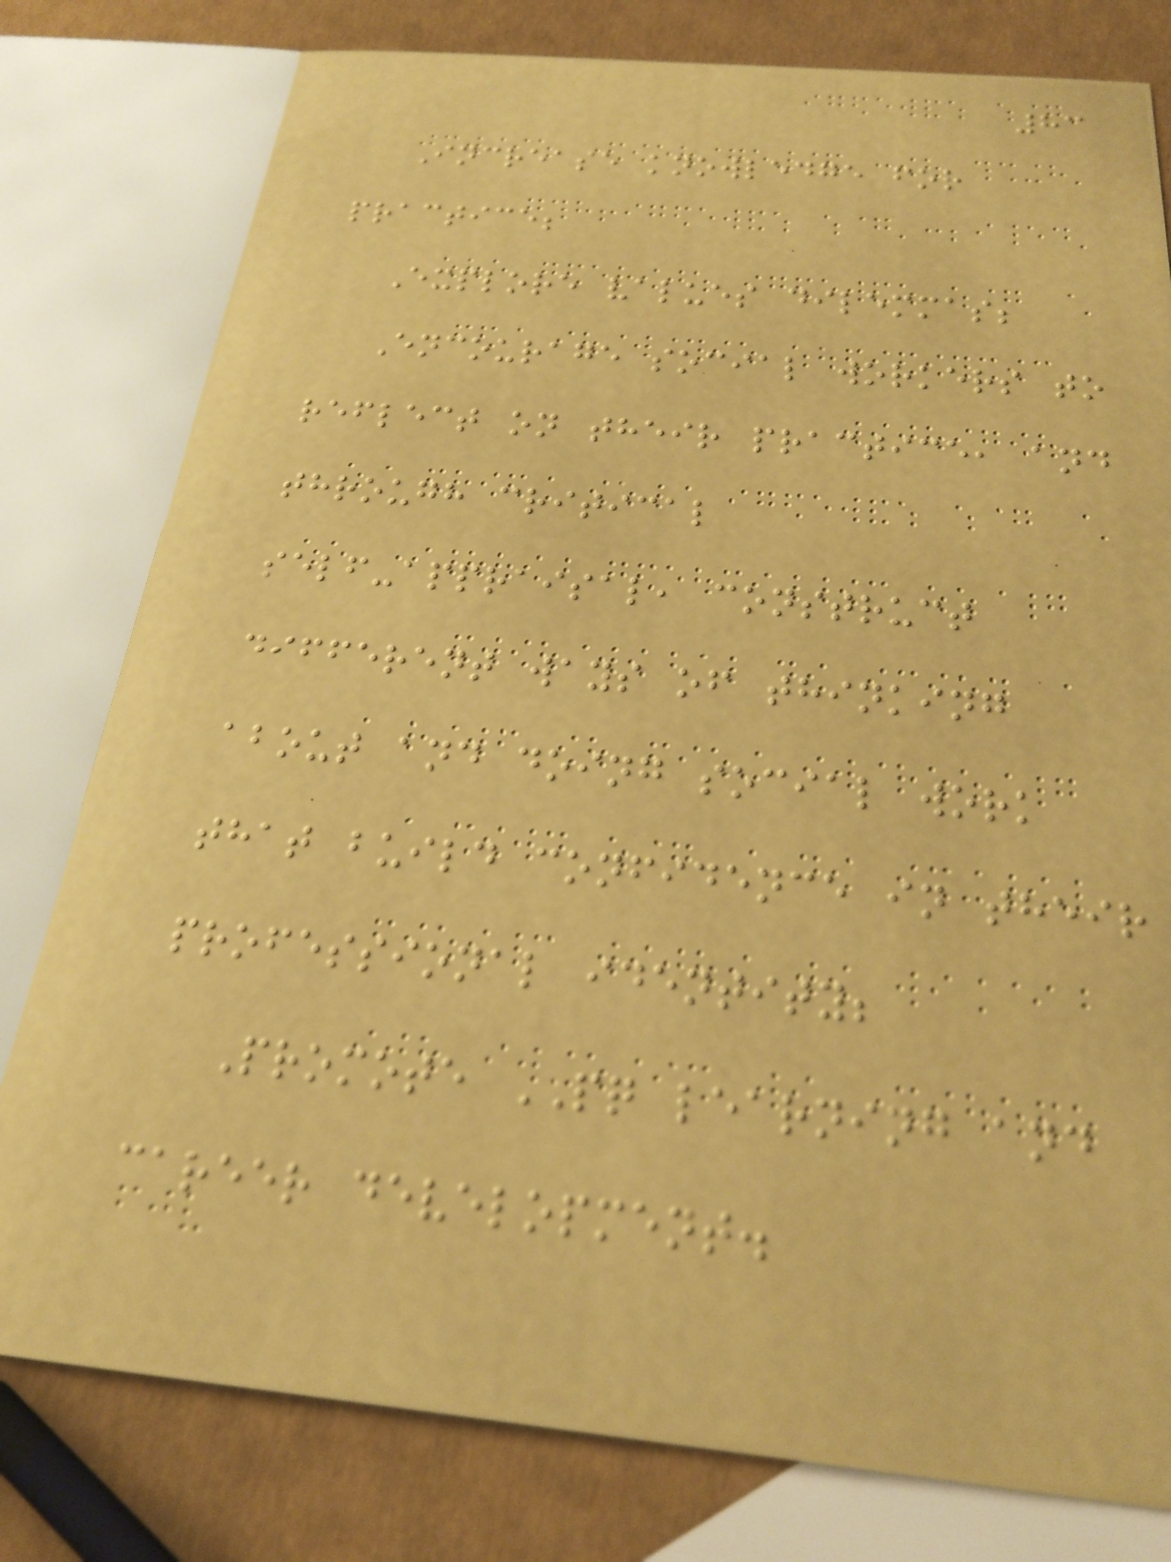83
Increase knowledge for
practice;
Explore values dilemmas;
Encourage social workers to
reflect on their practice, and
through critical
self-appraisal, construct
different ways of thinking
about and doing social work
that build confidence in their
professional identity;
Promote PQ learning and
career development.
